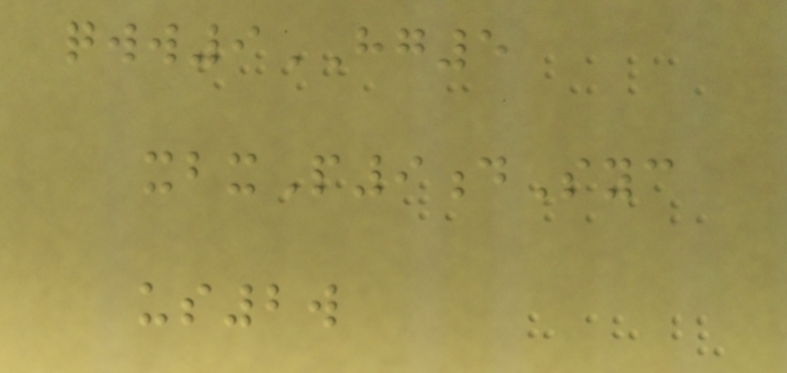qww9HG5
xbxP9dSyc
us2w
